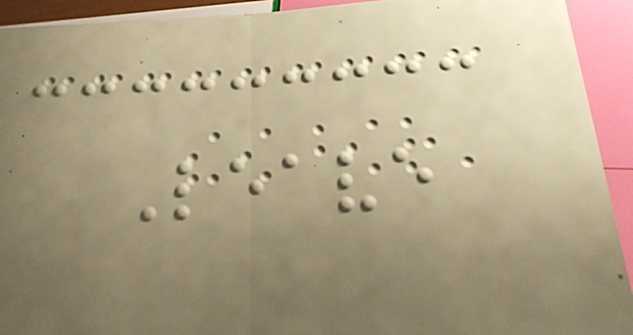Leave
